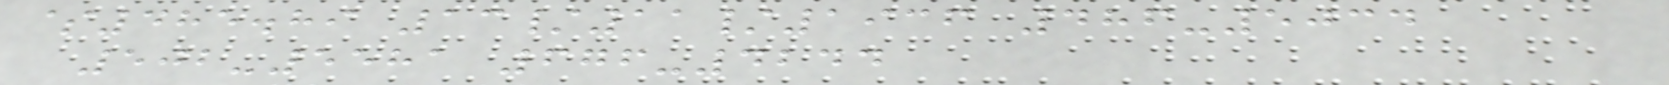$485.89 13/11/1936 486-5034
502-5581 676-4244
